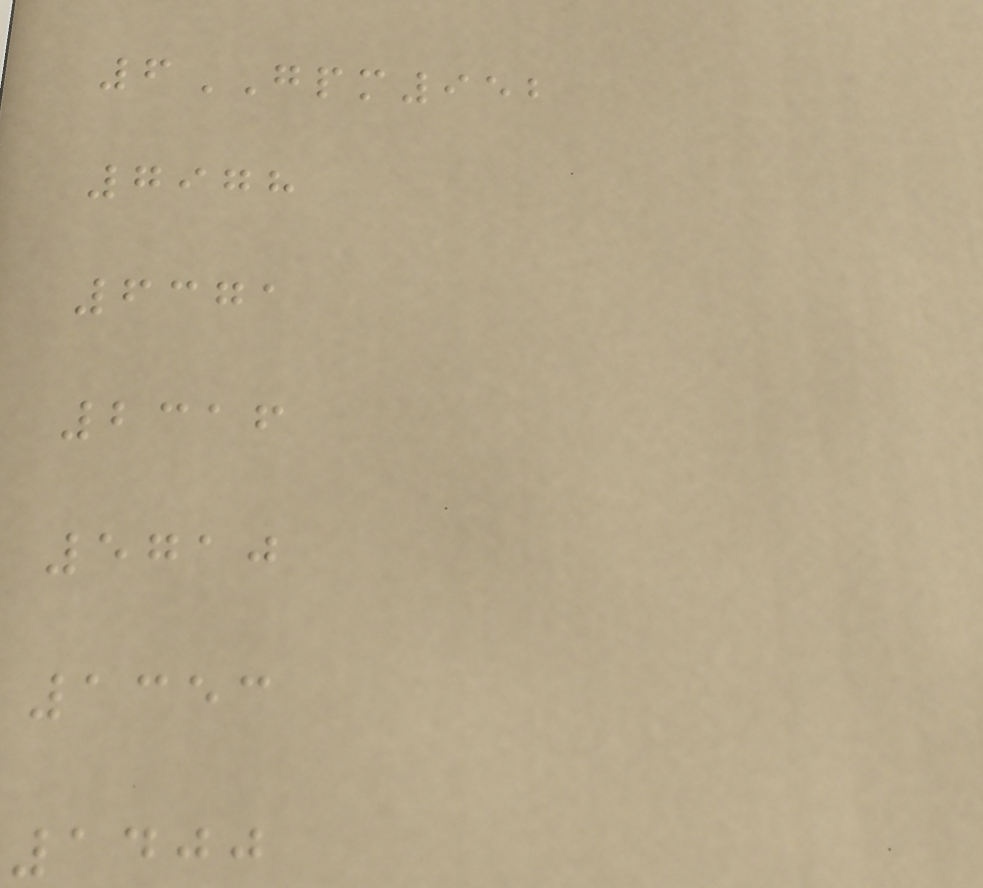6GPM952
7978
6371
2316
5710
1353
1400
